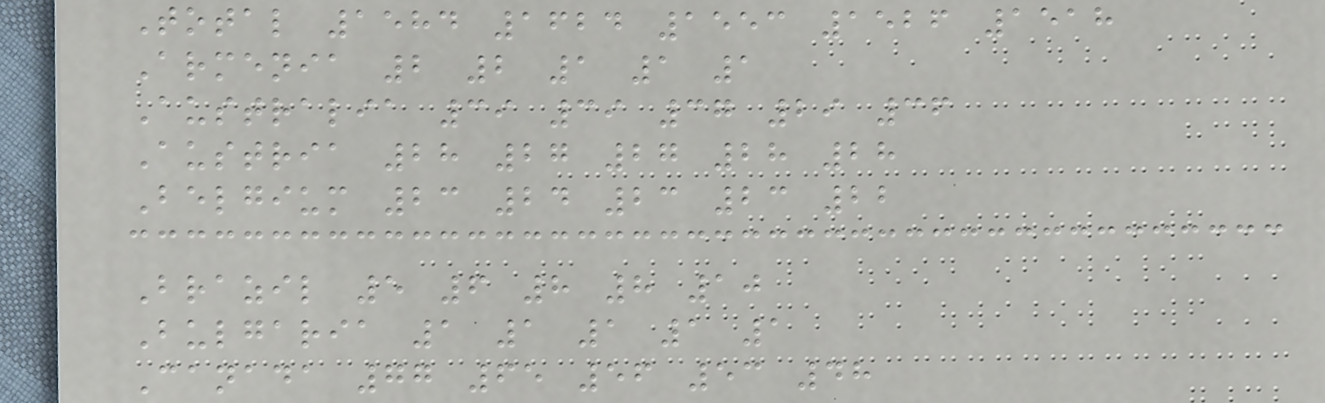Total 1584 1624 1553 1526 1518
Armenia 2 2 1 1 1
Australia 39 39 37 29 36
Austria 28 27 27 28 28
Belgium 23 24 23 23 22
Brazil 5 6 8 8 10
Bulgaria 1 1 1 1 1
Canada 77 65 56 53 48
